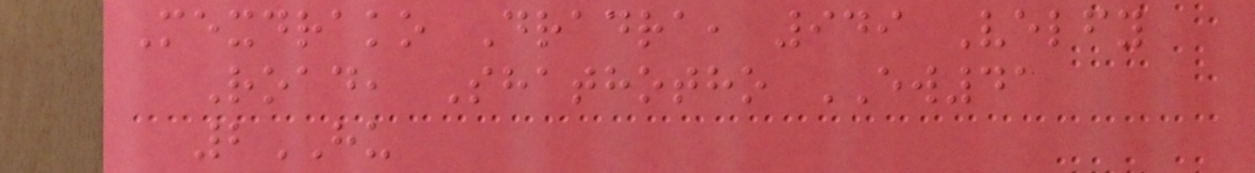Mexdrako Dradra, 949 Velfy
Road, Shathotho EW41
2HU
